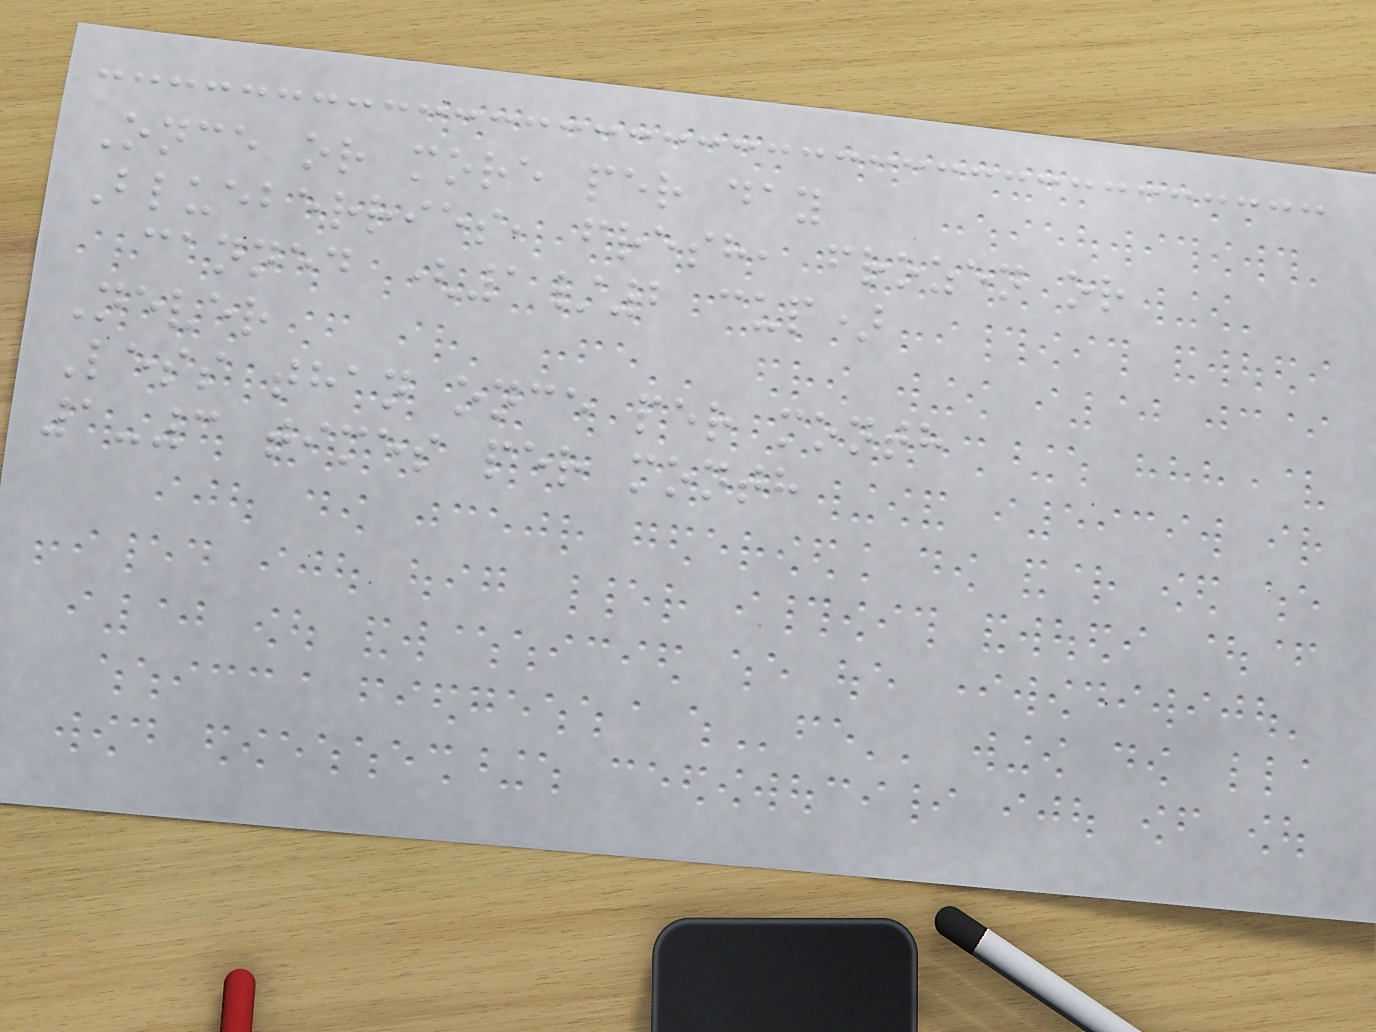Once or more per day
Blueberries, fresh, frozen or
canned (1/2 cup)
Never
Less than once per month
1-3 times per month
